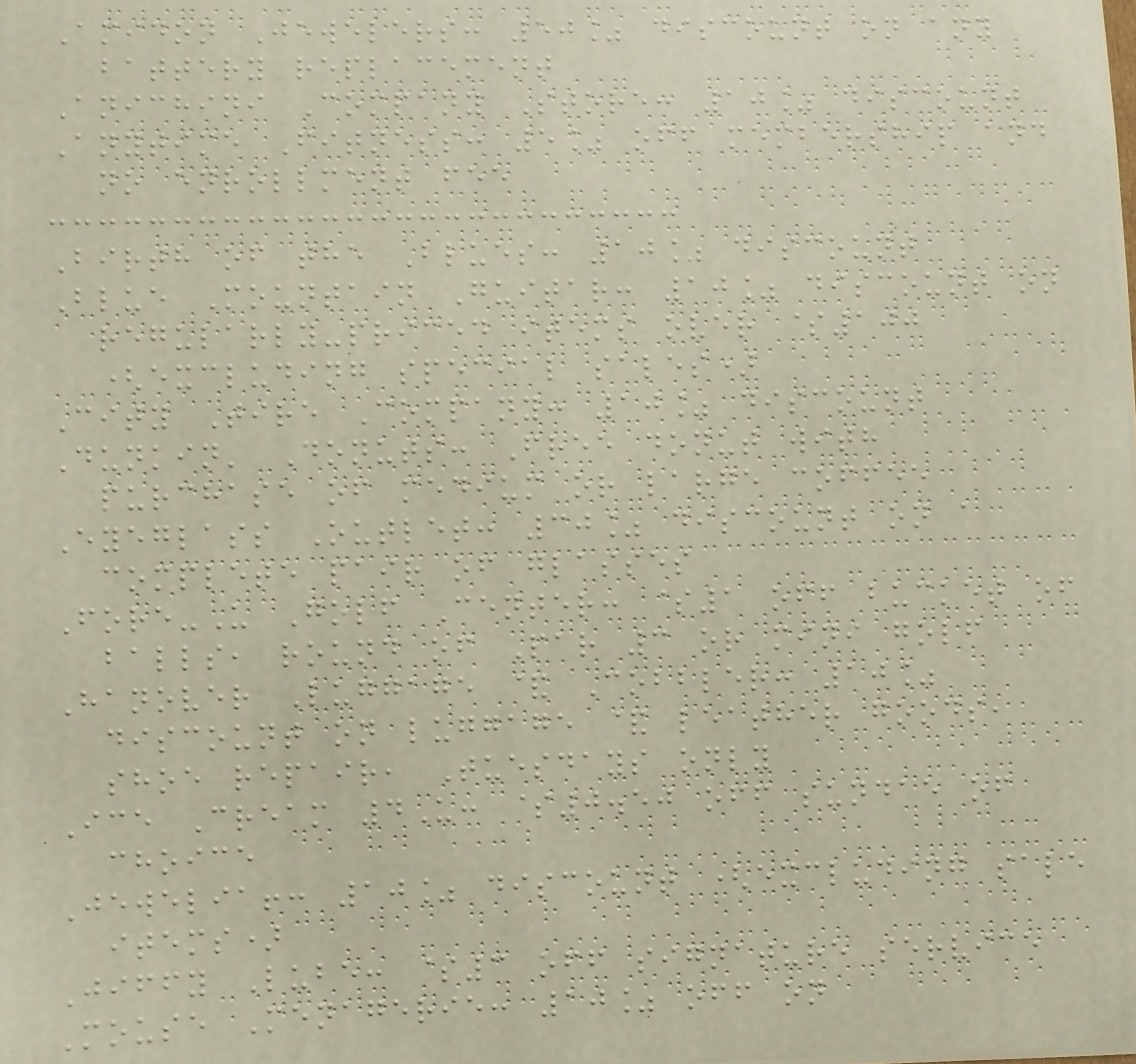Amidon Jewelers: 50% discount on any
battery replacement
Anichini Company Store: 10% discount
Anytime Fitness: 5% off membership and
no enrollment fee
Birth of the Blues: 10% discount
Blue Mountain Guitar: 10% discount on
regularly-priced items over $100
(excluding special sales)
City Tire Company: 10% discount
Dunkin' Donuts: Free donut with
purchase of medium or large coffee
Eyeglass Outlet: 30% discount on a
complete pair of glasses
Fore-U Golf Center: $1 off bucket of
balls, round of Par 3 or mini golf
Hanover Luggage & Cobbler: 10%
discount on luggage & leather goods,
shoe repair, Tuesdays only
Ice Cream 4U: $0.50 off sundae of
choice
Jewelia!: 10% discount (excluding sale
items)
Jiffy Lube: $3 off signature service
Mouse Menagerie: 10% off on
